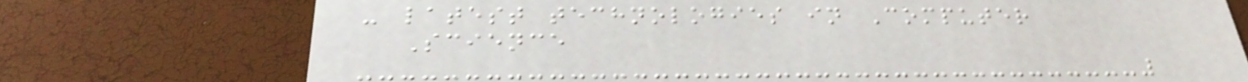- latest technologies in Computer
Science
